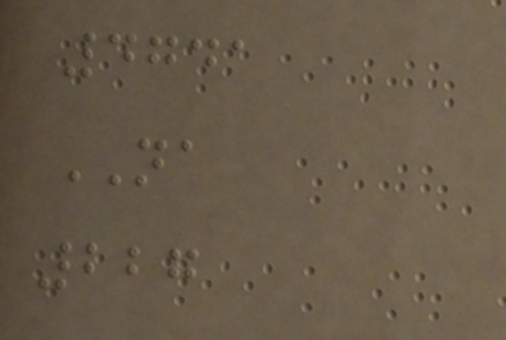4741
NA
227
